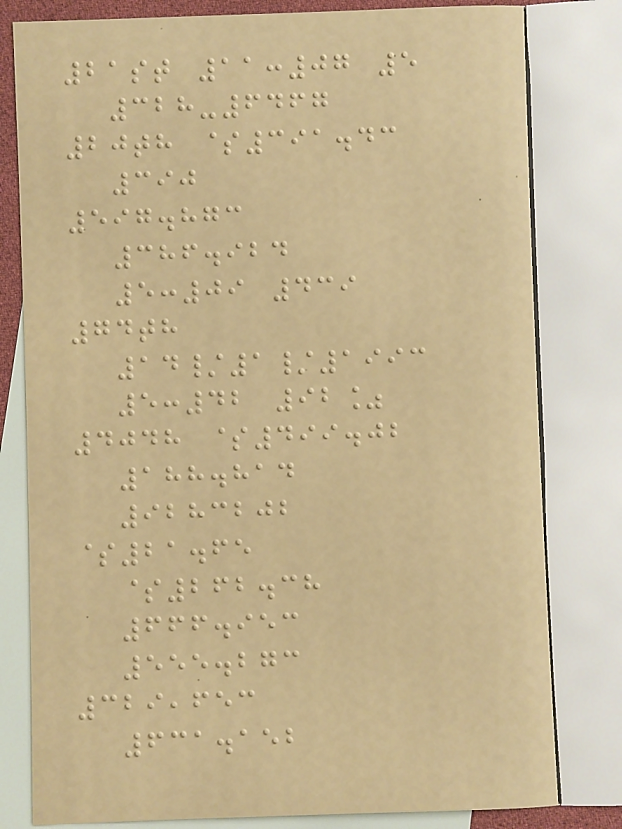21st 11:07 5
328-6467
20th $391.43
390
597.873
386.924
5:09 439
74th
14/1/1993
5:42 92%
4048 $499.02
188.814
9283202
$21.65
$262.38
666.953
555.273
329,653
631.152
